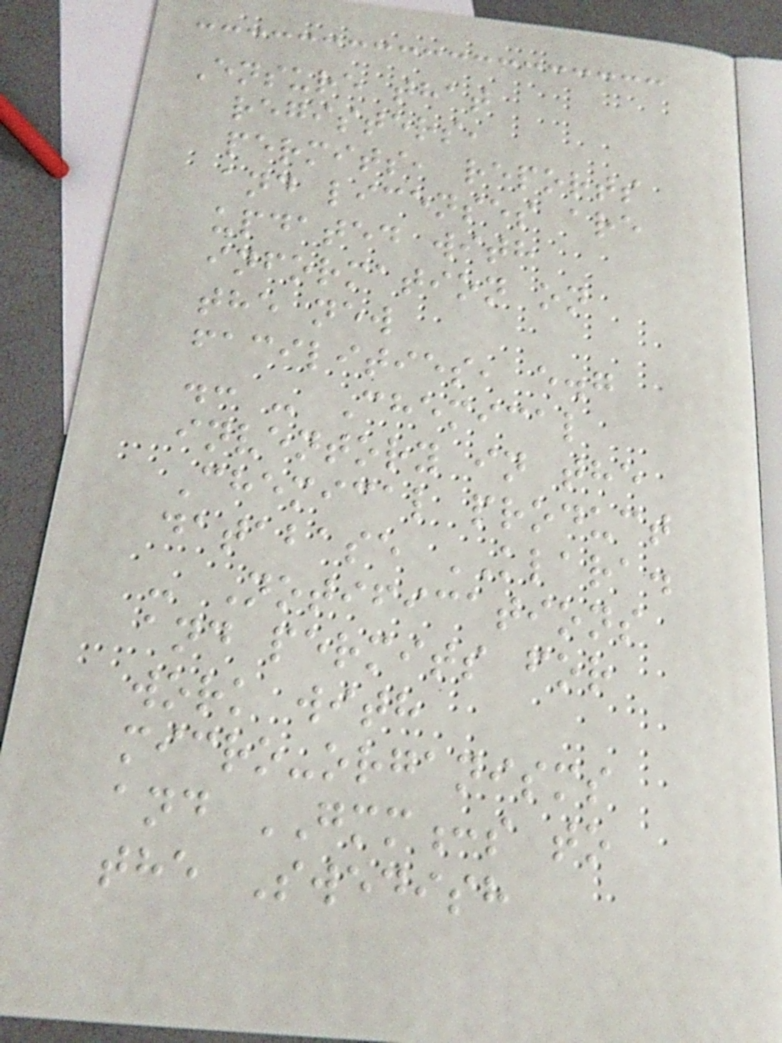Ensure that
registers,
permits, reports
and licenses are
updated with
information on
the new
facilities, e.g
.: - Chemical
inventory in the
Chemical product
database KLARA.
- Notifications
and permits for
work with
micro-organisms
and GMM:s to
the Swedish
